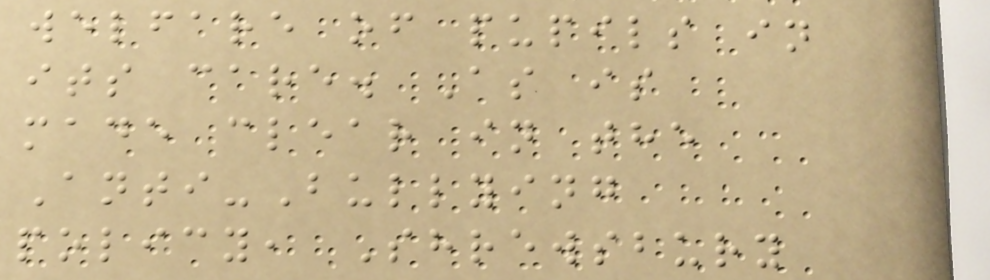welfare of pupils in
its care. As is
made clear in the
Anti-Bullying
policy, Shrewsbury
